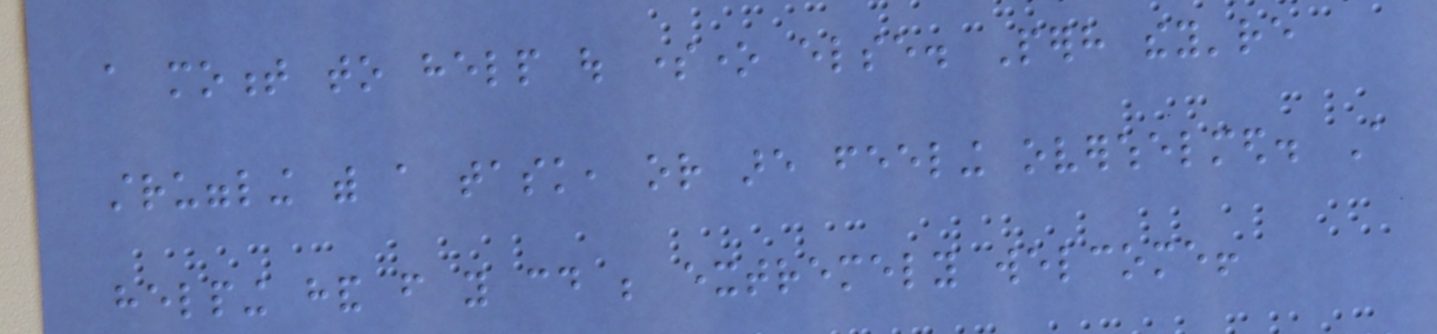a moment to help out someone else. Perhaps they're
struggling with a task, or are feeling overwhelmed. A
helping hand from you could be extremely welcome!
